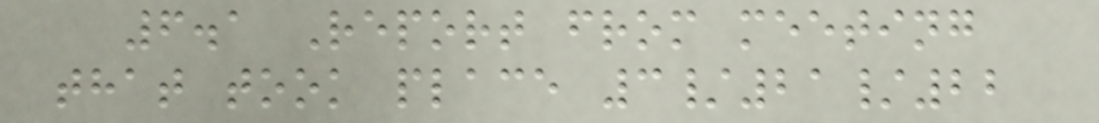6.1 Report from meeting
that took place 3/21/22
